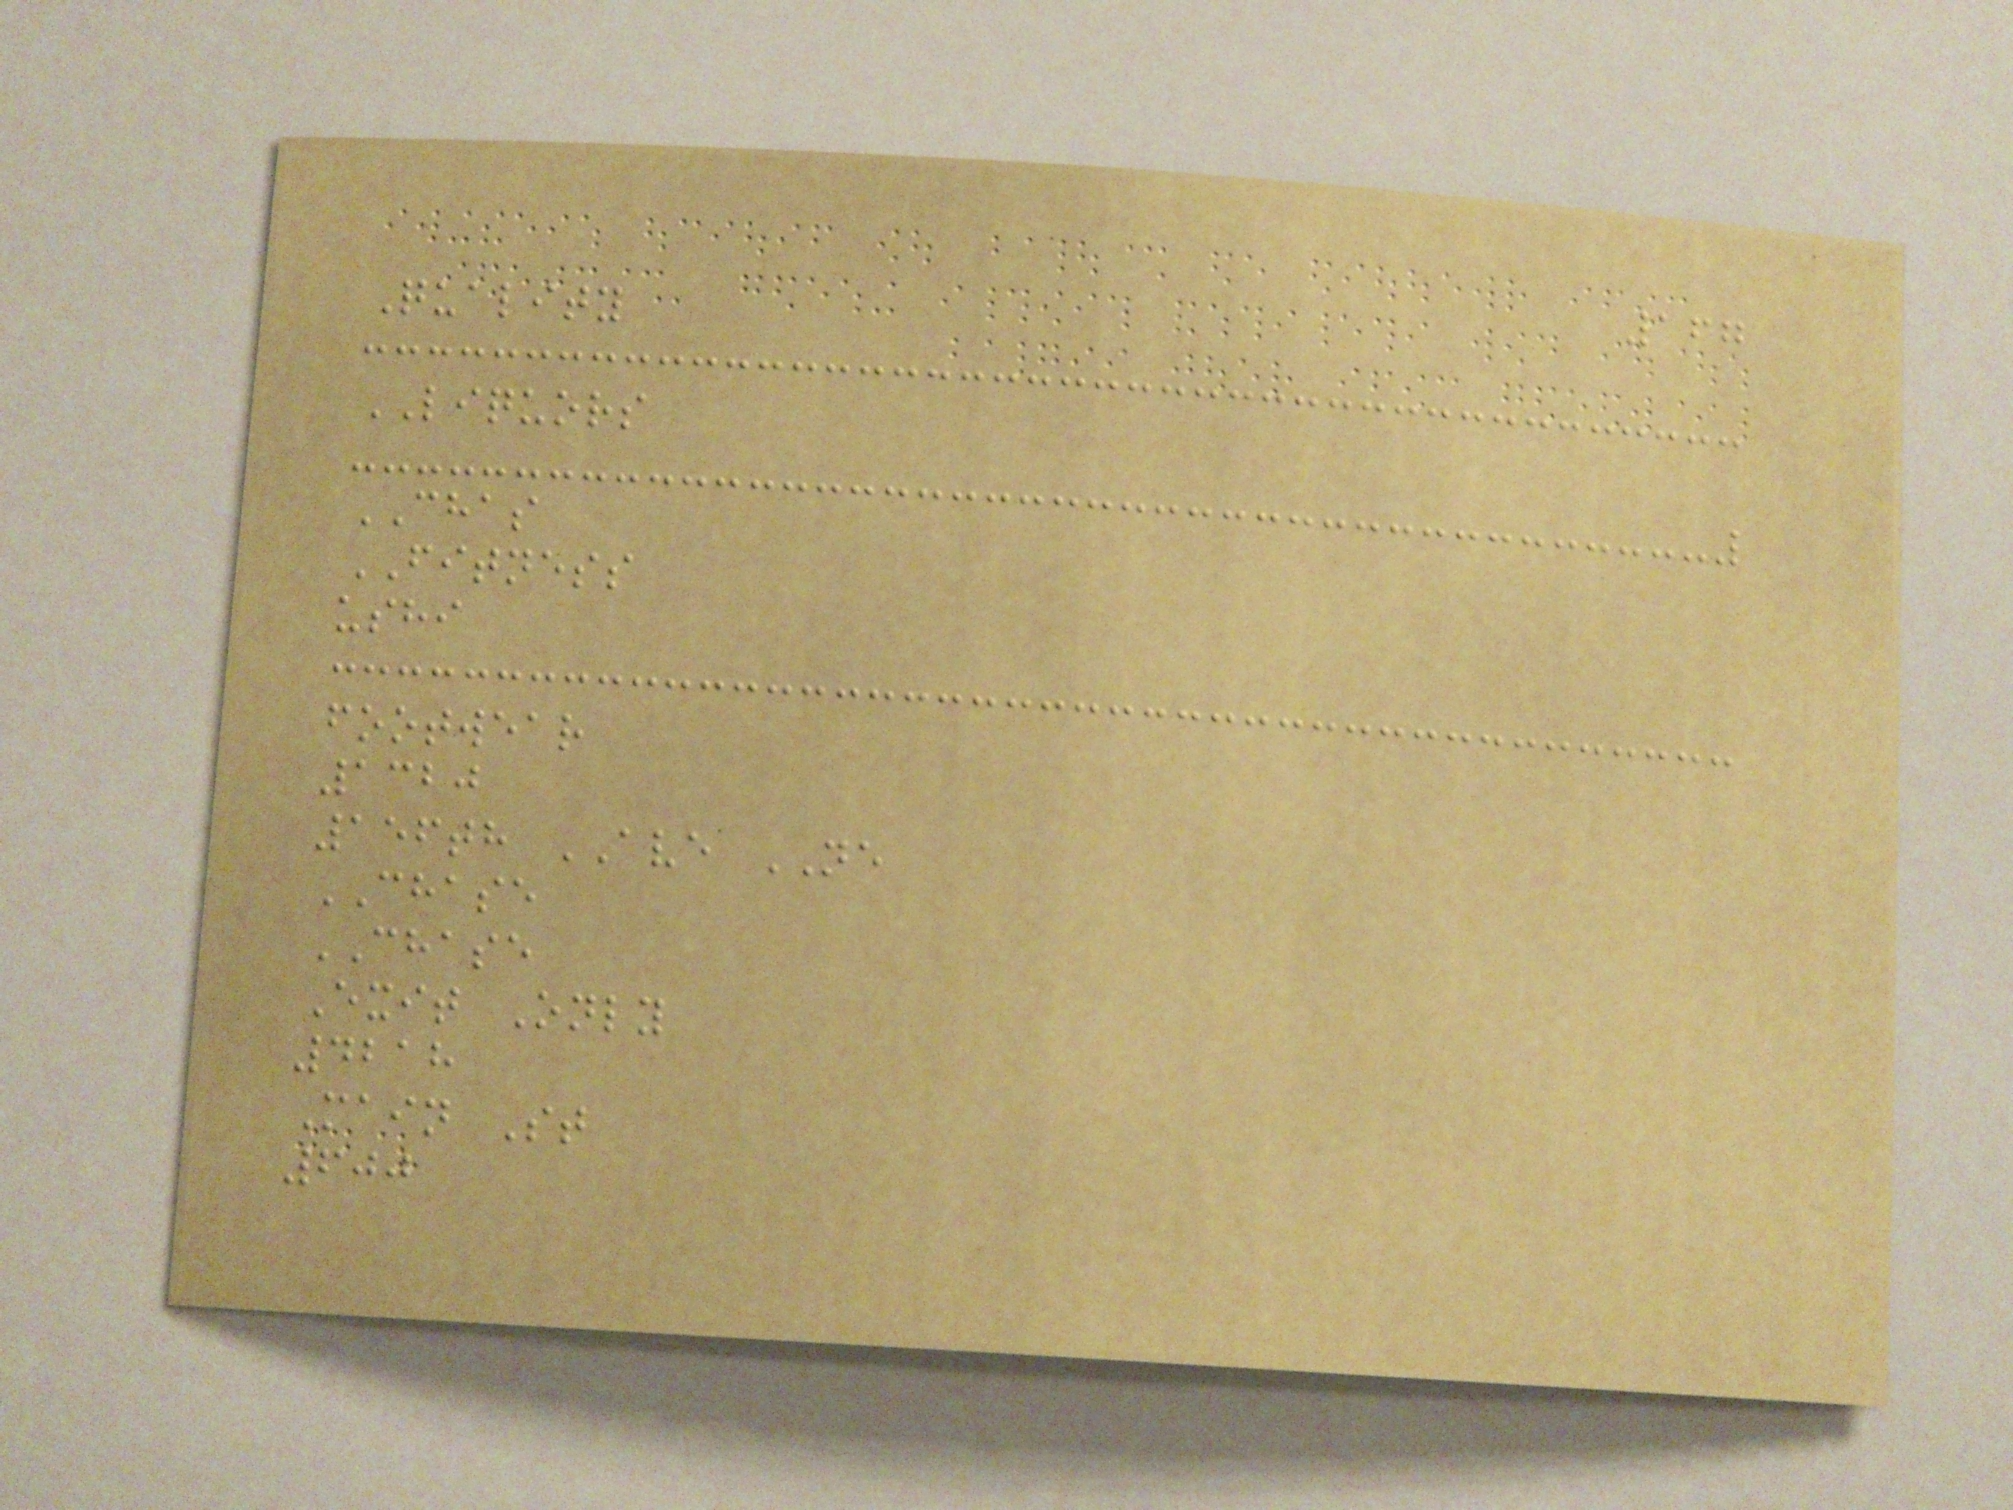167
Quality
LIQUORS
CHAS
FITNESS
ushi
footwear
1320
156th AVE NE
CHASE
CHASE
Exit Only
4218
Main St
600
